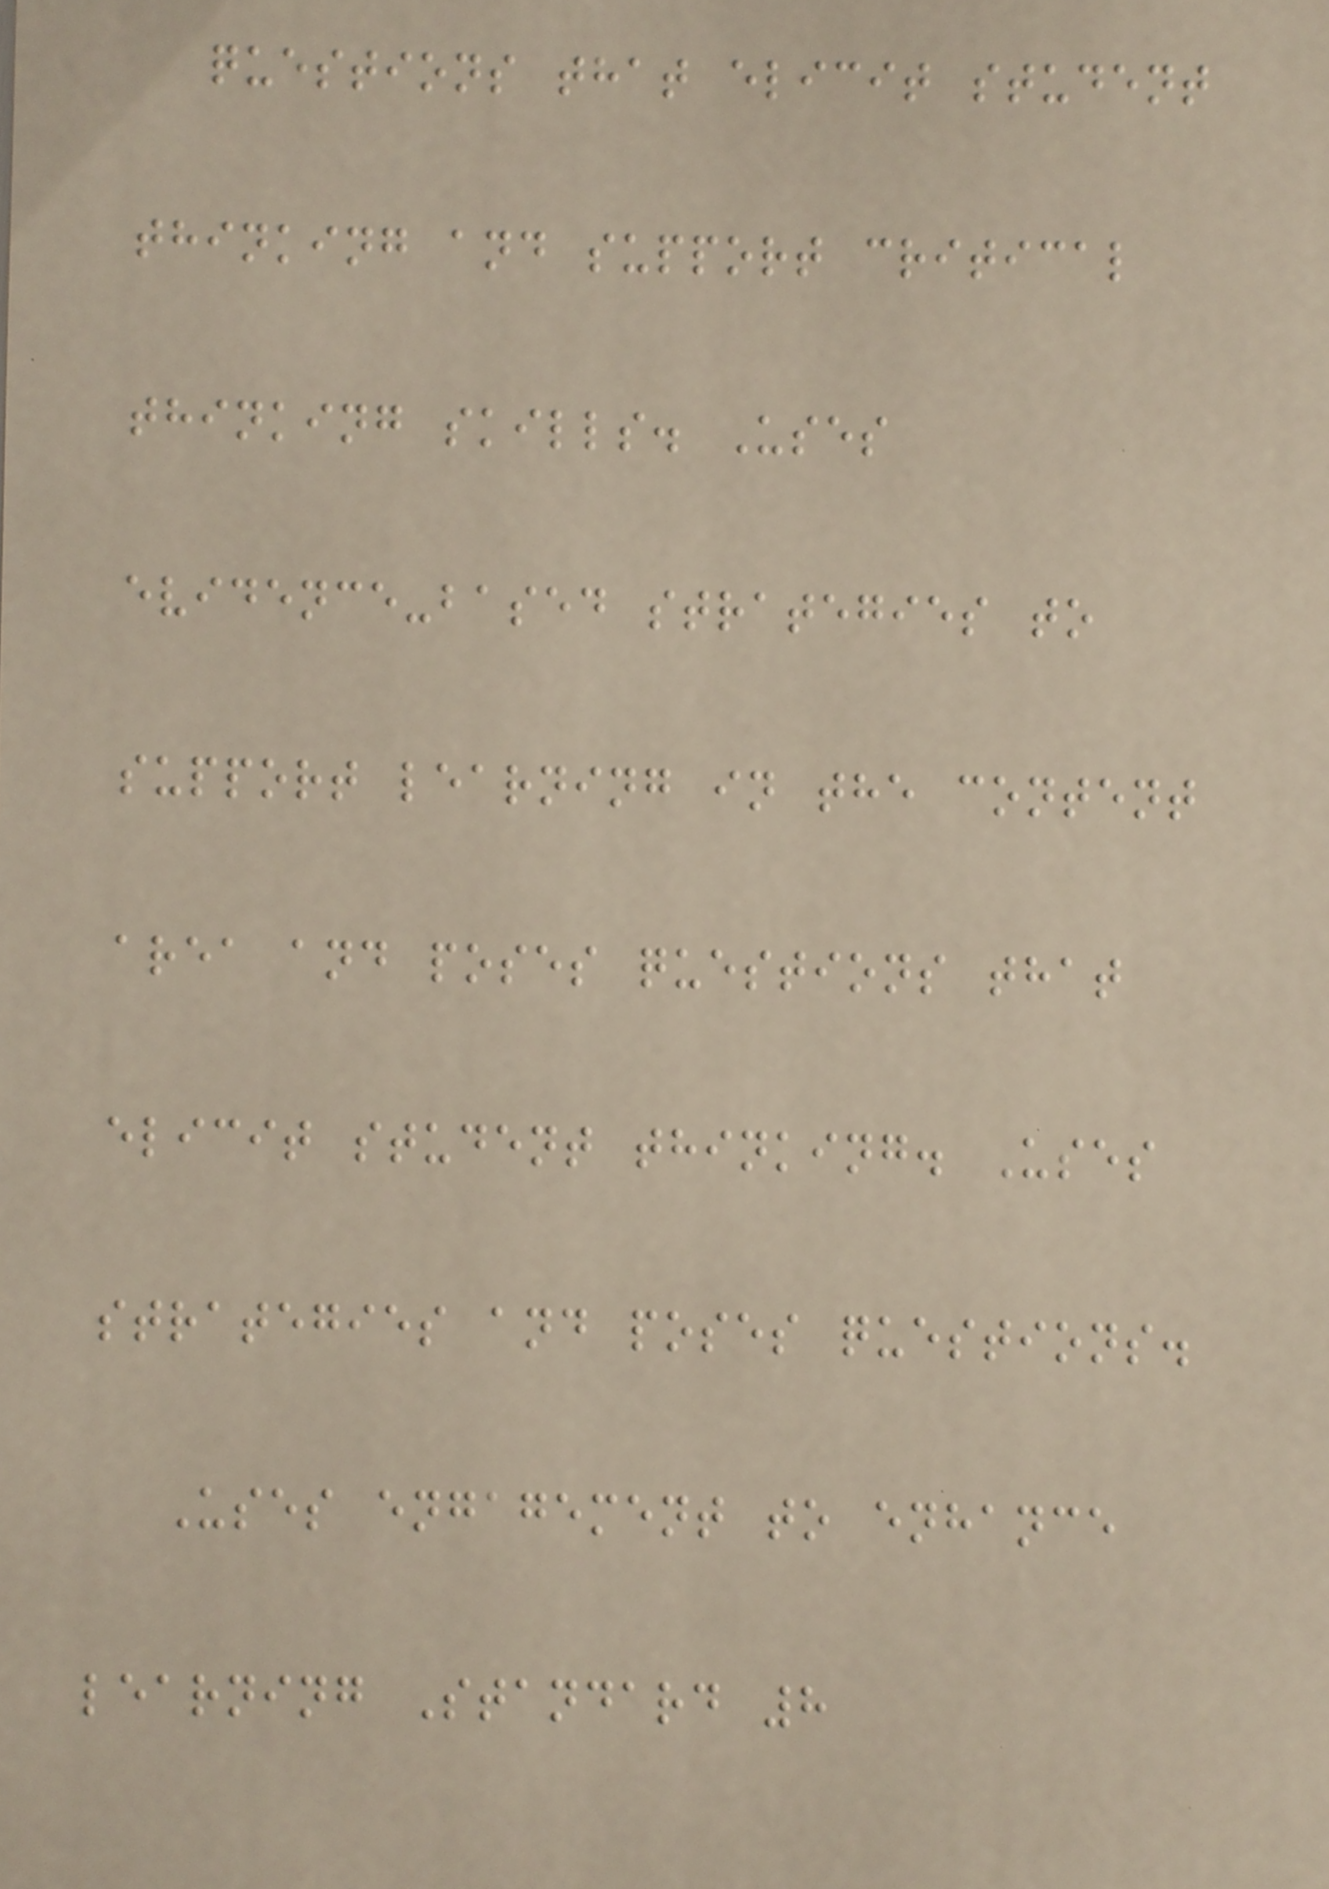questions that elicit student
thinking and support critical
thinking skills. Uses
evidence-based strategies to
support learning in the content
area and poses questions that
elicit student thinking. Uses
strategies and poses questions.
Uses engagement to enhance
learning Standard 8
